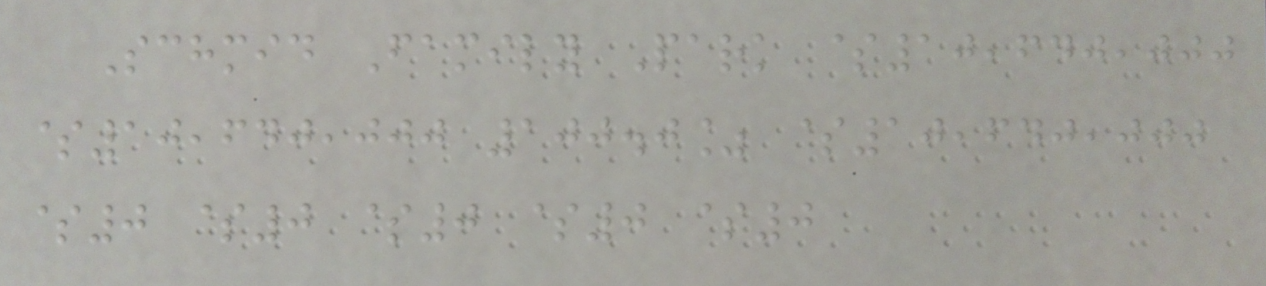Schmid Family Park $10,640,000
$10,640,000 100.0% $10,640,000
$0 $0 $0 $0 $0
